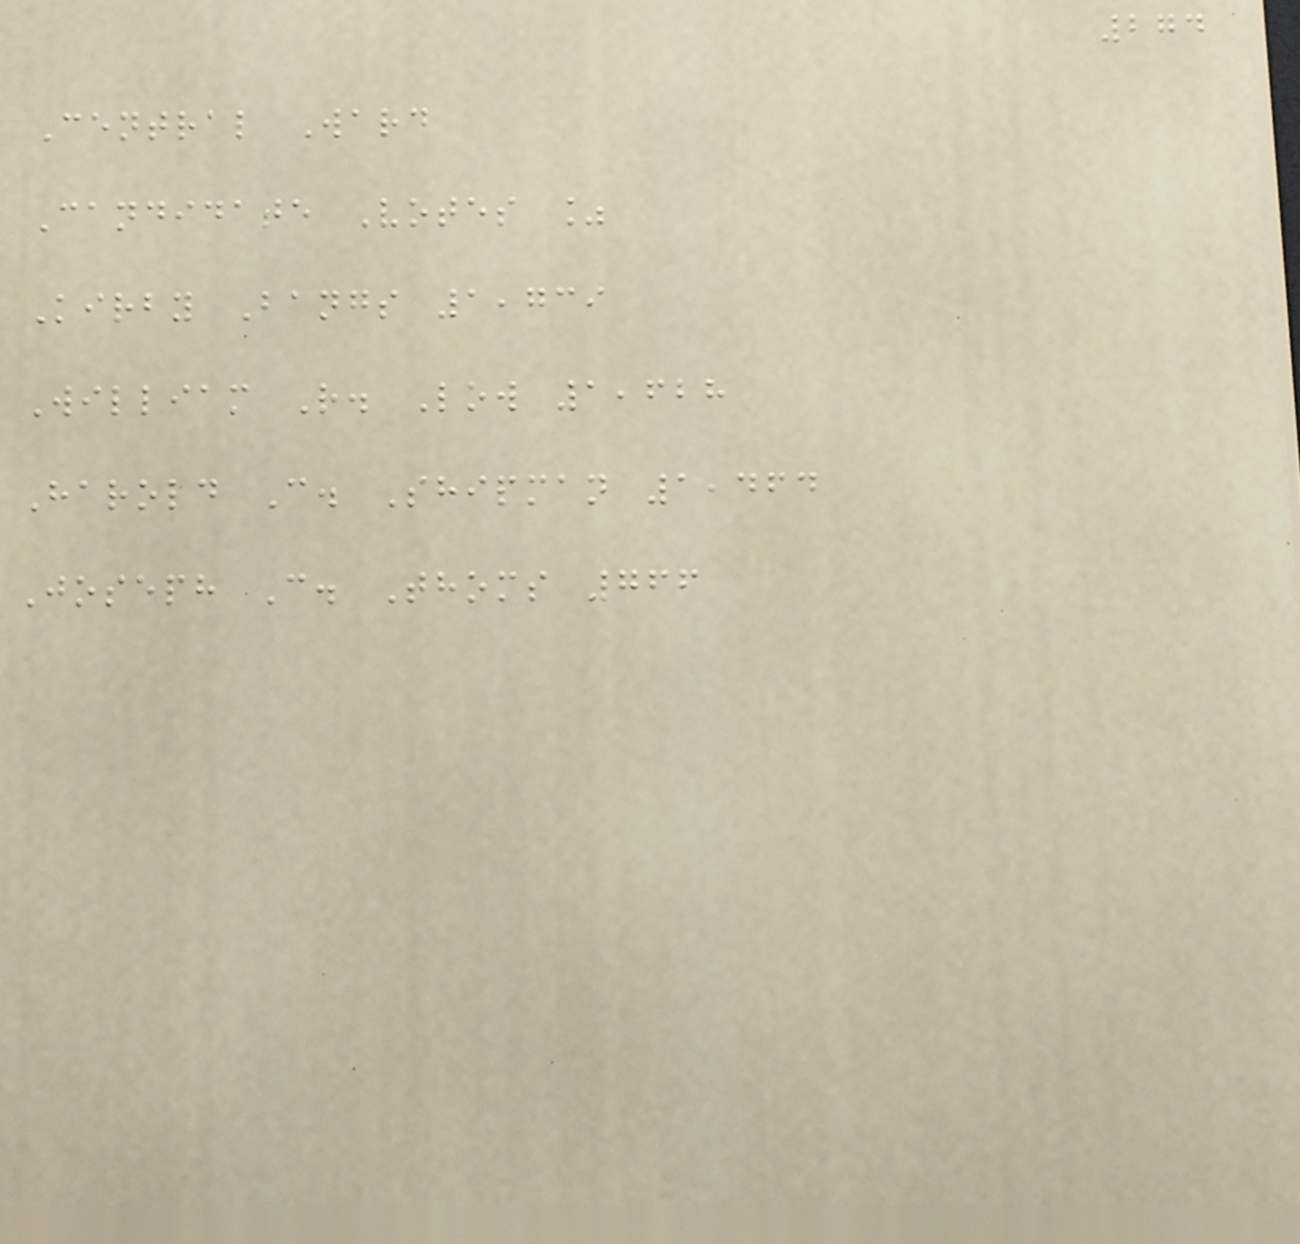274
Central Ward
Candidate Votes %
Kirby Bangs 1,739
William R. Low 1,628
Harold C. Shipman 1,464
Joseph C. Thoms 766
